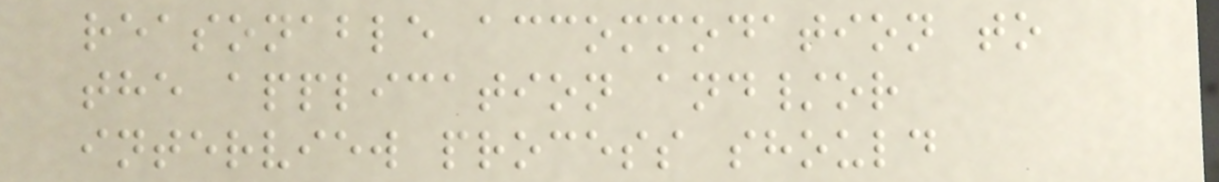reasonable accommodation to
the application and/or
interview process should
